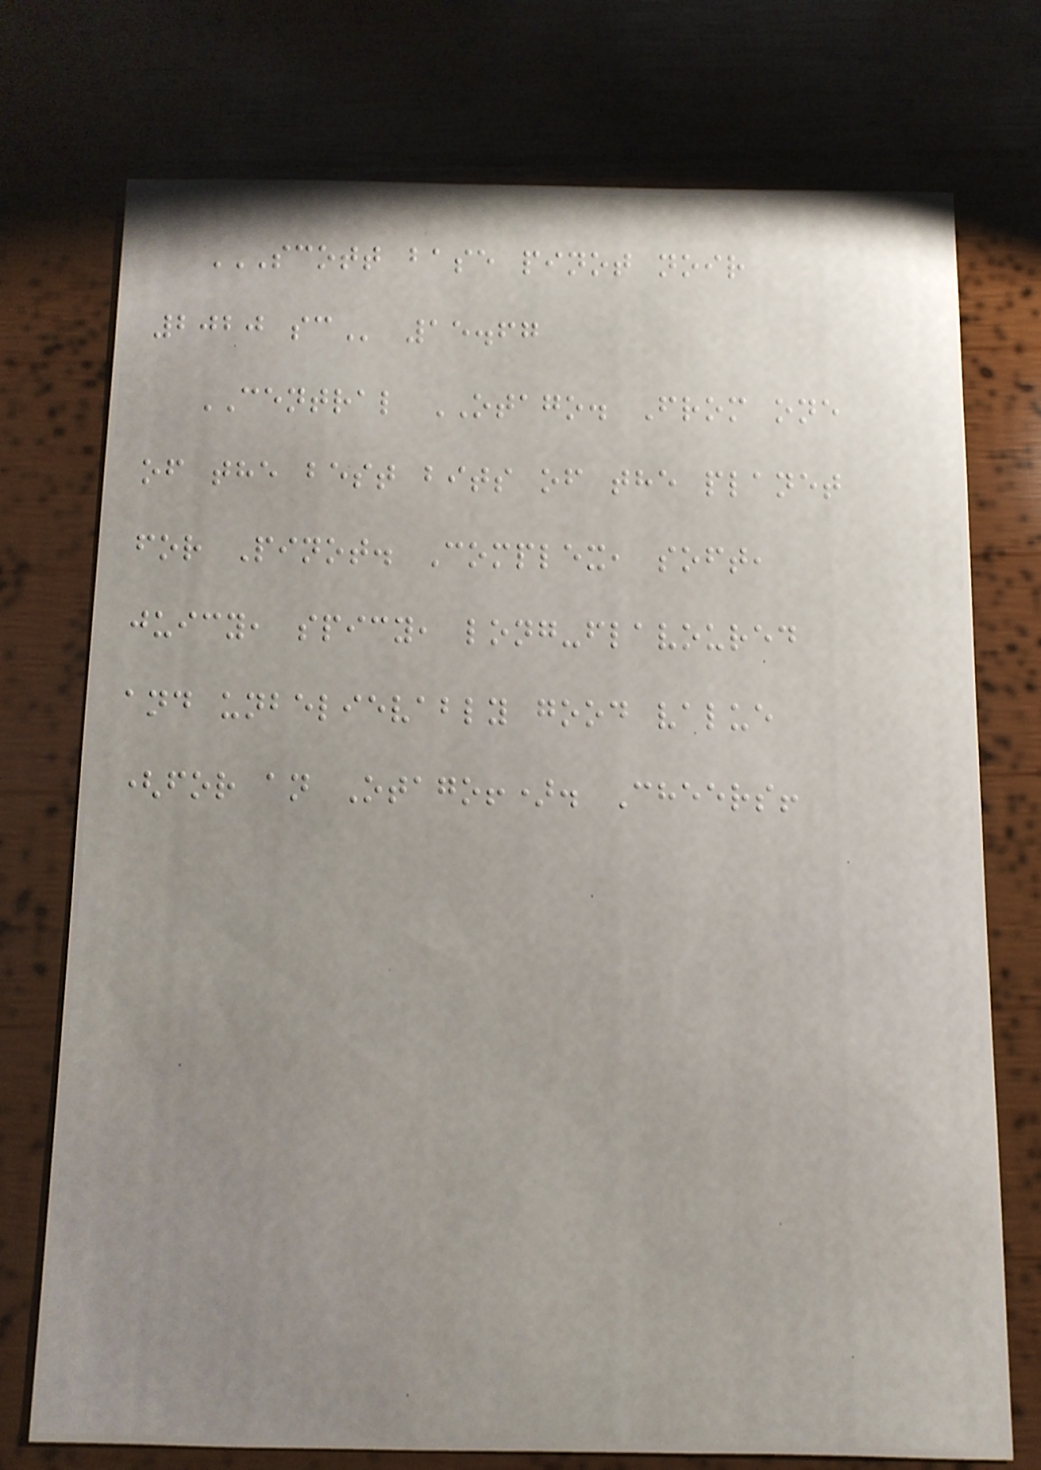SCOTT BASE PINOT NOIR
2020 SC 15.67
CENTRAL OTAGO. From one
of the best bits of the planet
for Pinot. Complex, soft,
juicy, spicy, long-flavoured
and unbelievably good value
(for an Otago!). Cheers!
